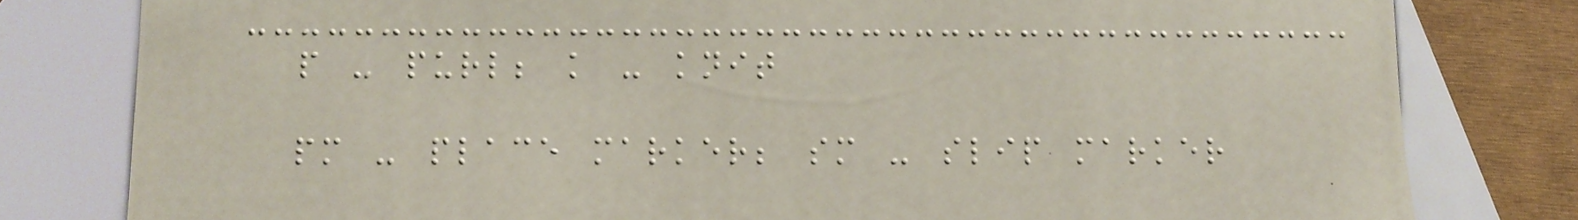p - purl; k - knit
pm - place marker; sm - slip marker
